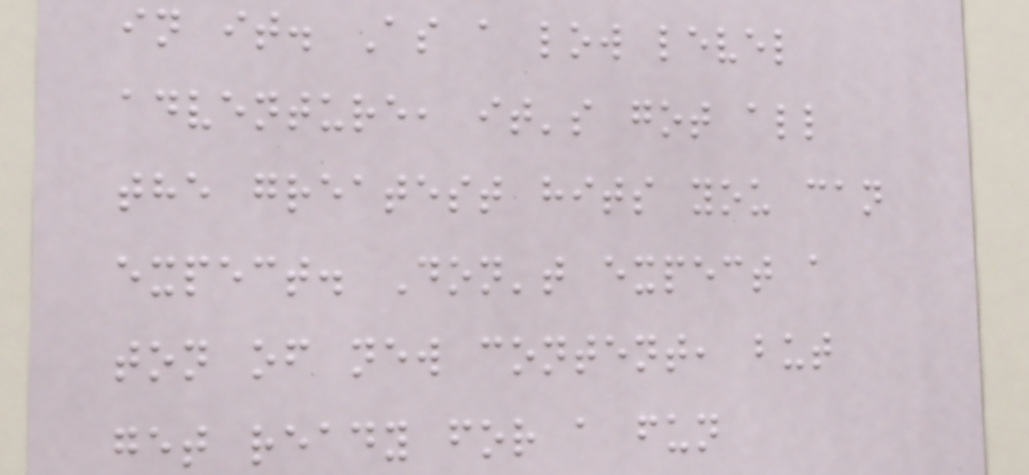in it. As a low level
adventure, it's got all
the greatest hits you can
expect. Don't expect a
ton of new content, but
get ready for a fun
